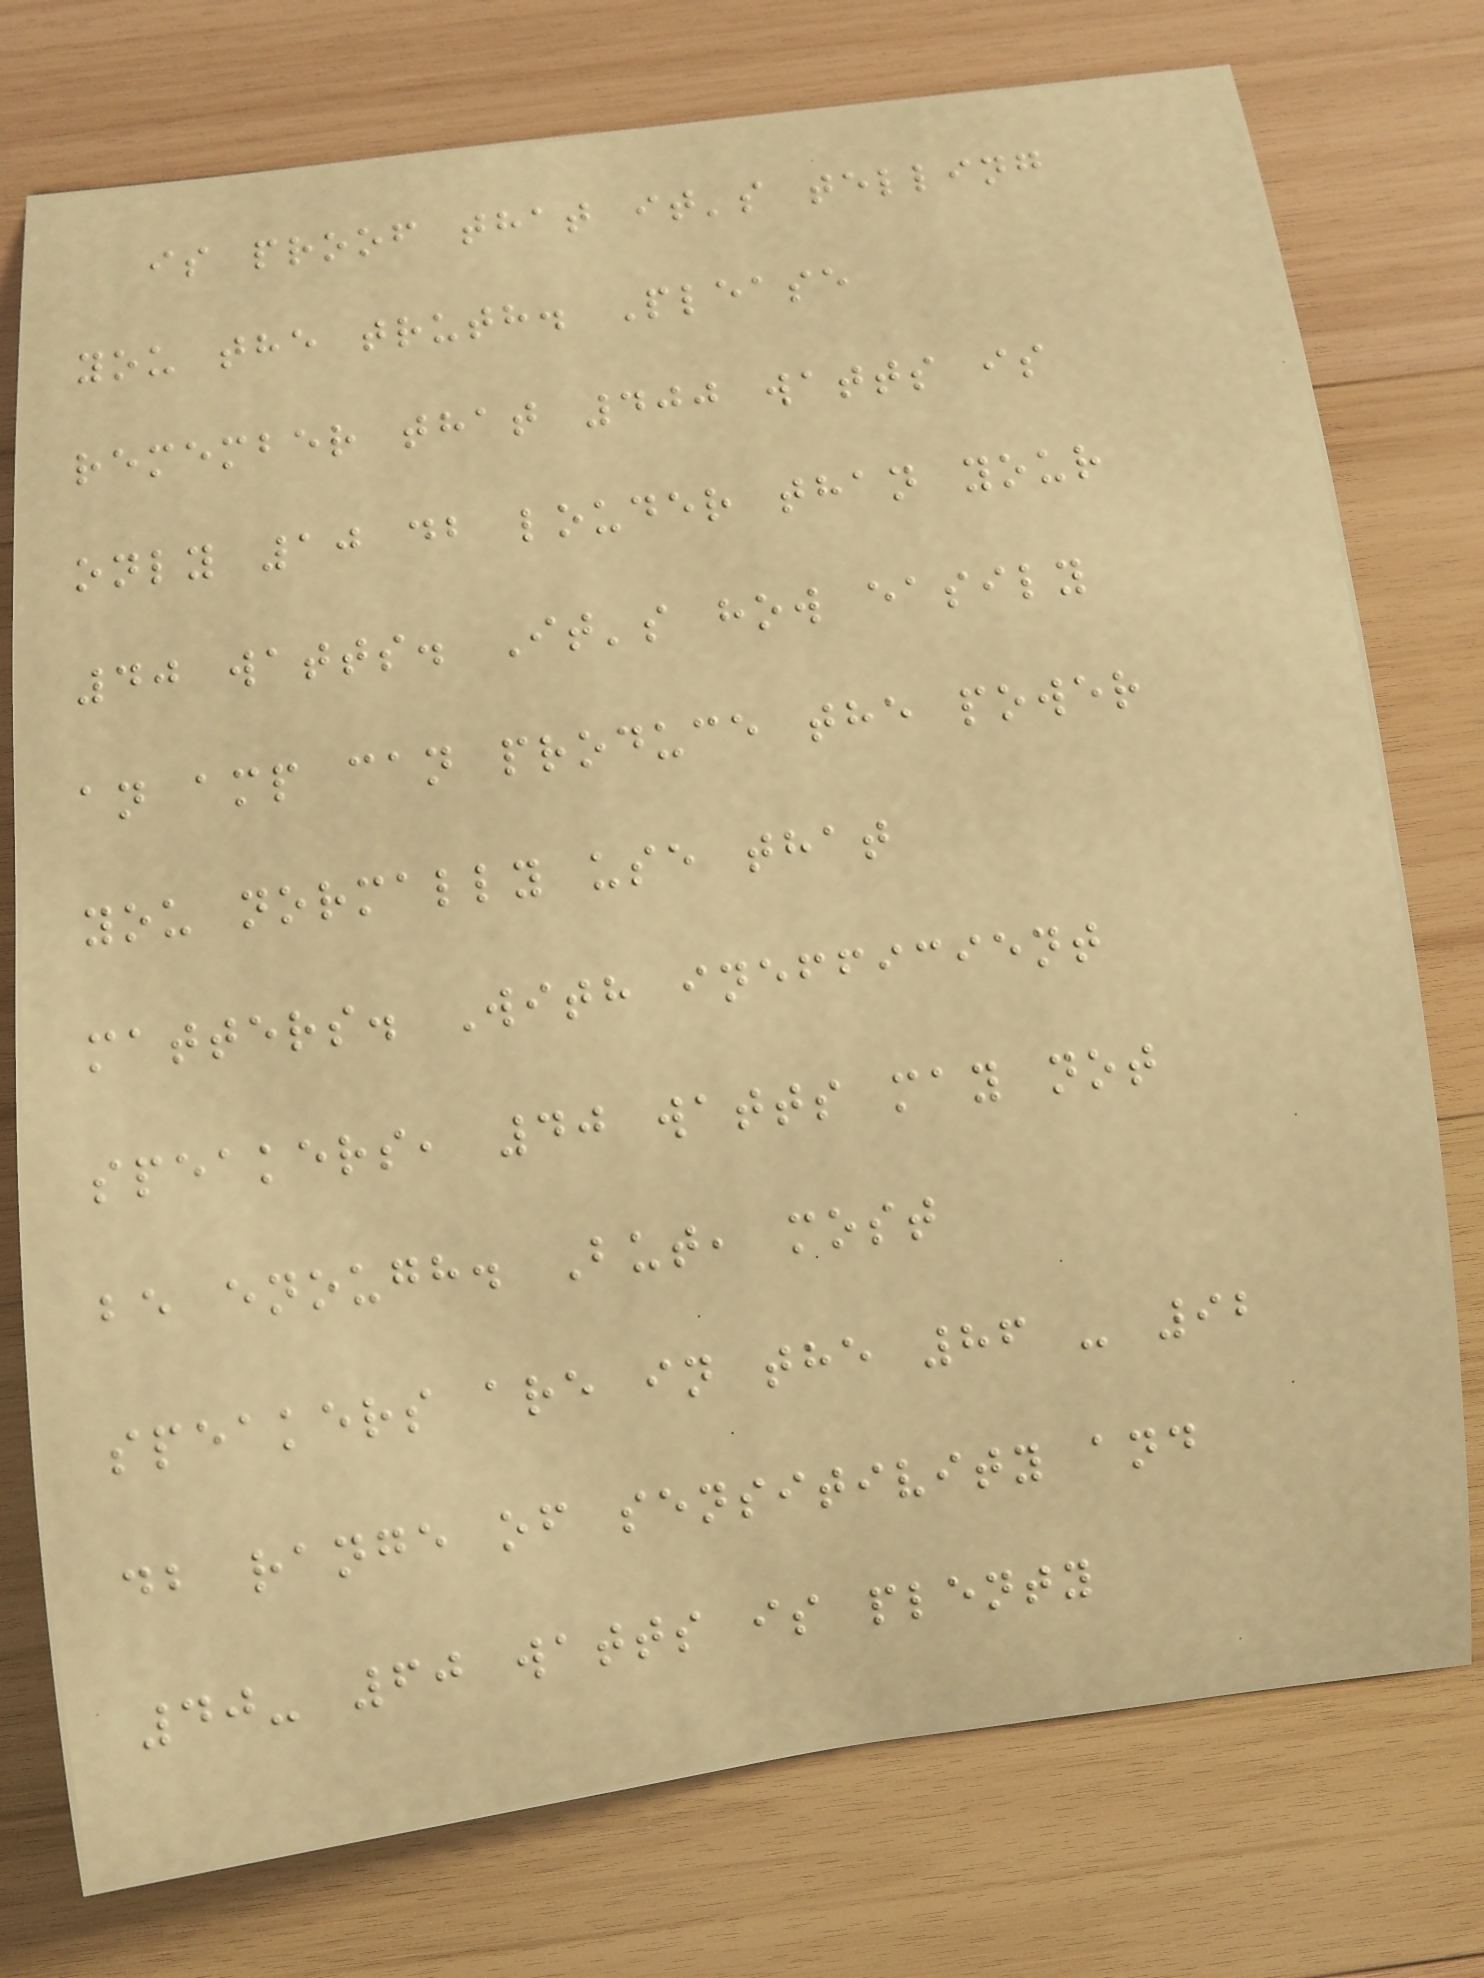is proof that it's telling
you the truth. Please
remember that 400 watts is
only 10 db louder than your
40 watts. It's how easily
an amp can produce the power
you normally use that
matters. With inefficient
speakers, 40 watts may not
be enough. But, most
speakers are in the 86 - 92
db range of sensitivity and
40- 60 watts is plenty
